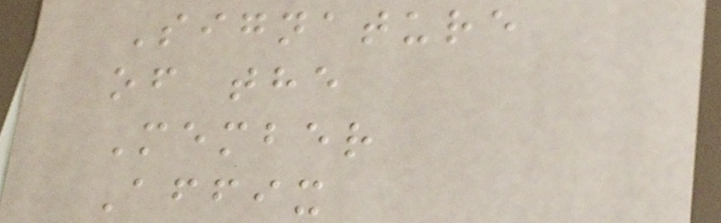Signature
of the
Member
Affix
